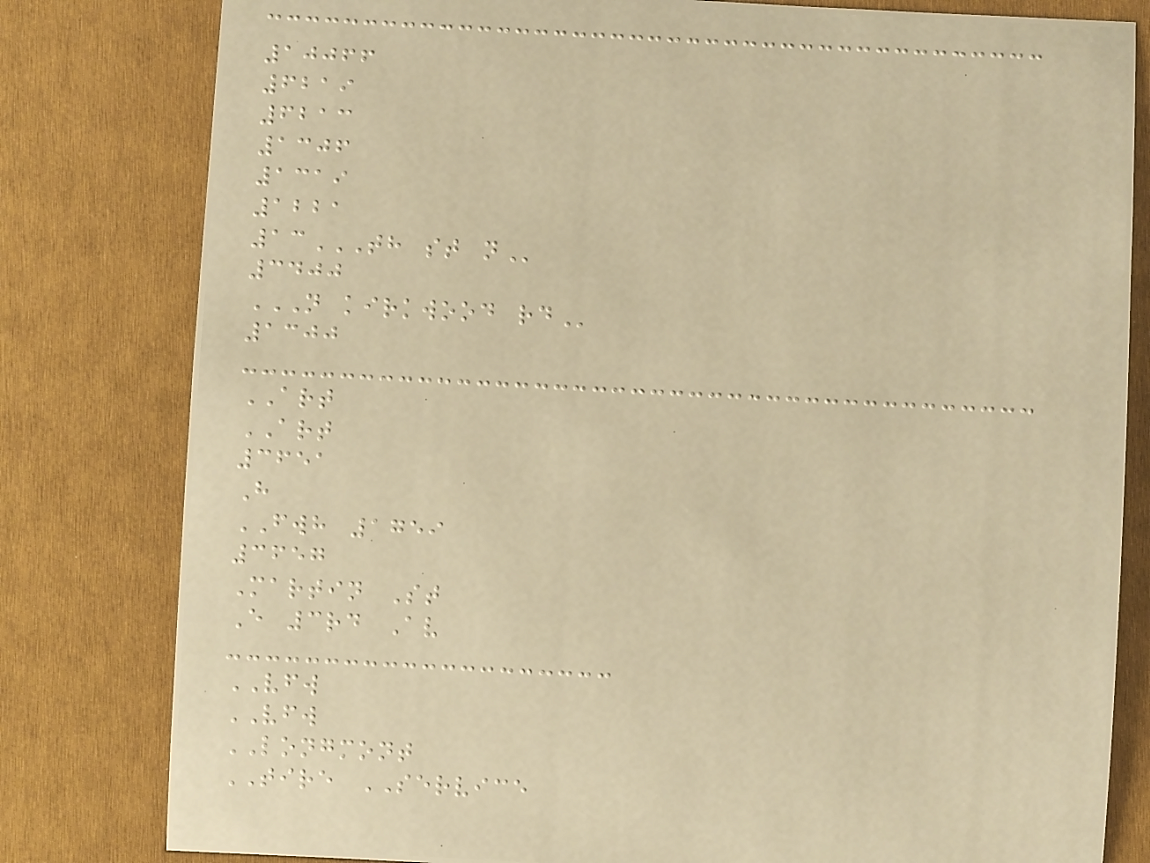10066
6219
6213
1306
1319
1221
13TH ST N
3400
N KIRKWOOD RD
1300
ART
ART
3651
H
FWH 1759
3657
Martin St
E 3rd Av
VFW
VFW
LONGMONT
TIRE SERVICE
